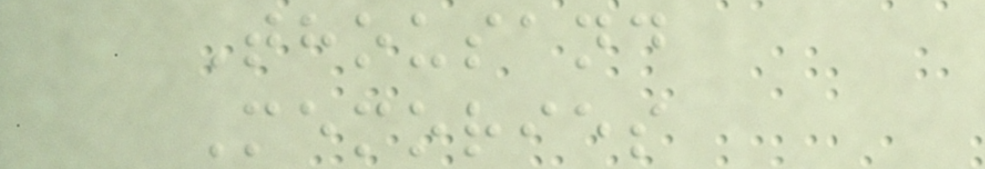Thousand
Memories
